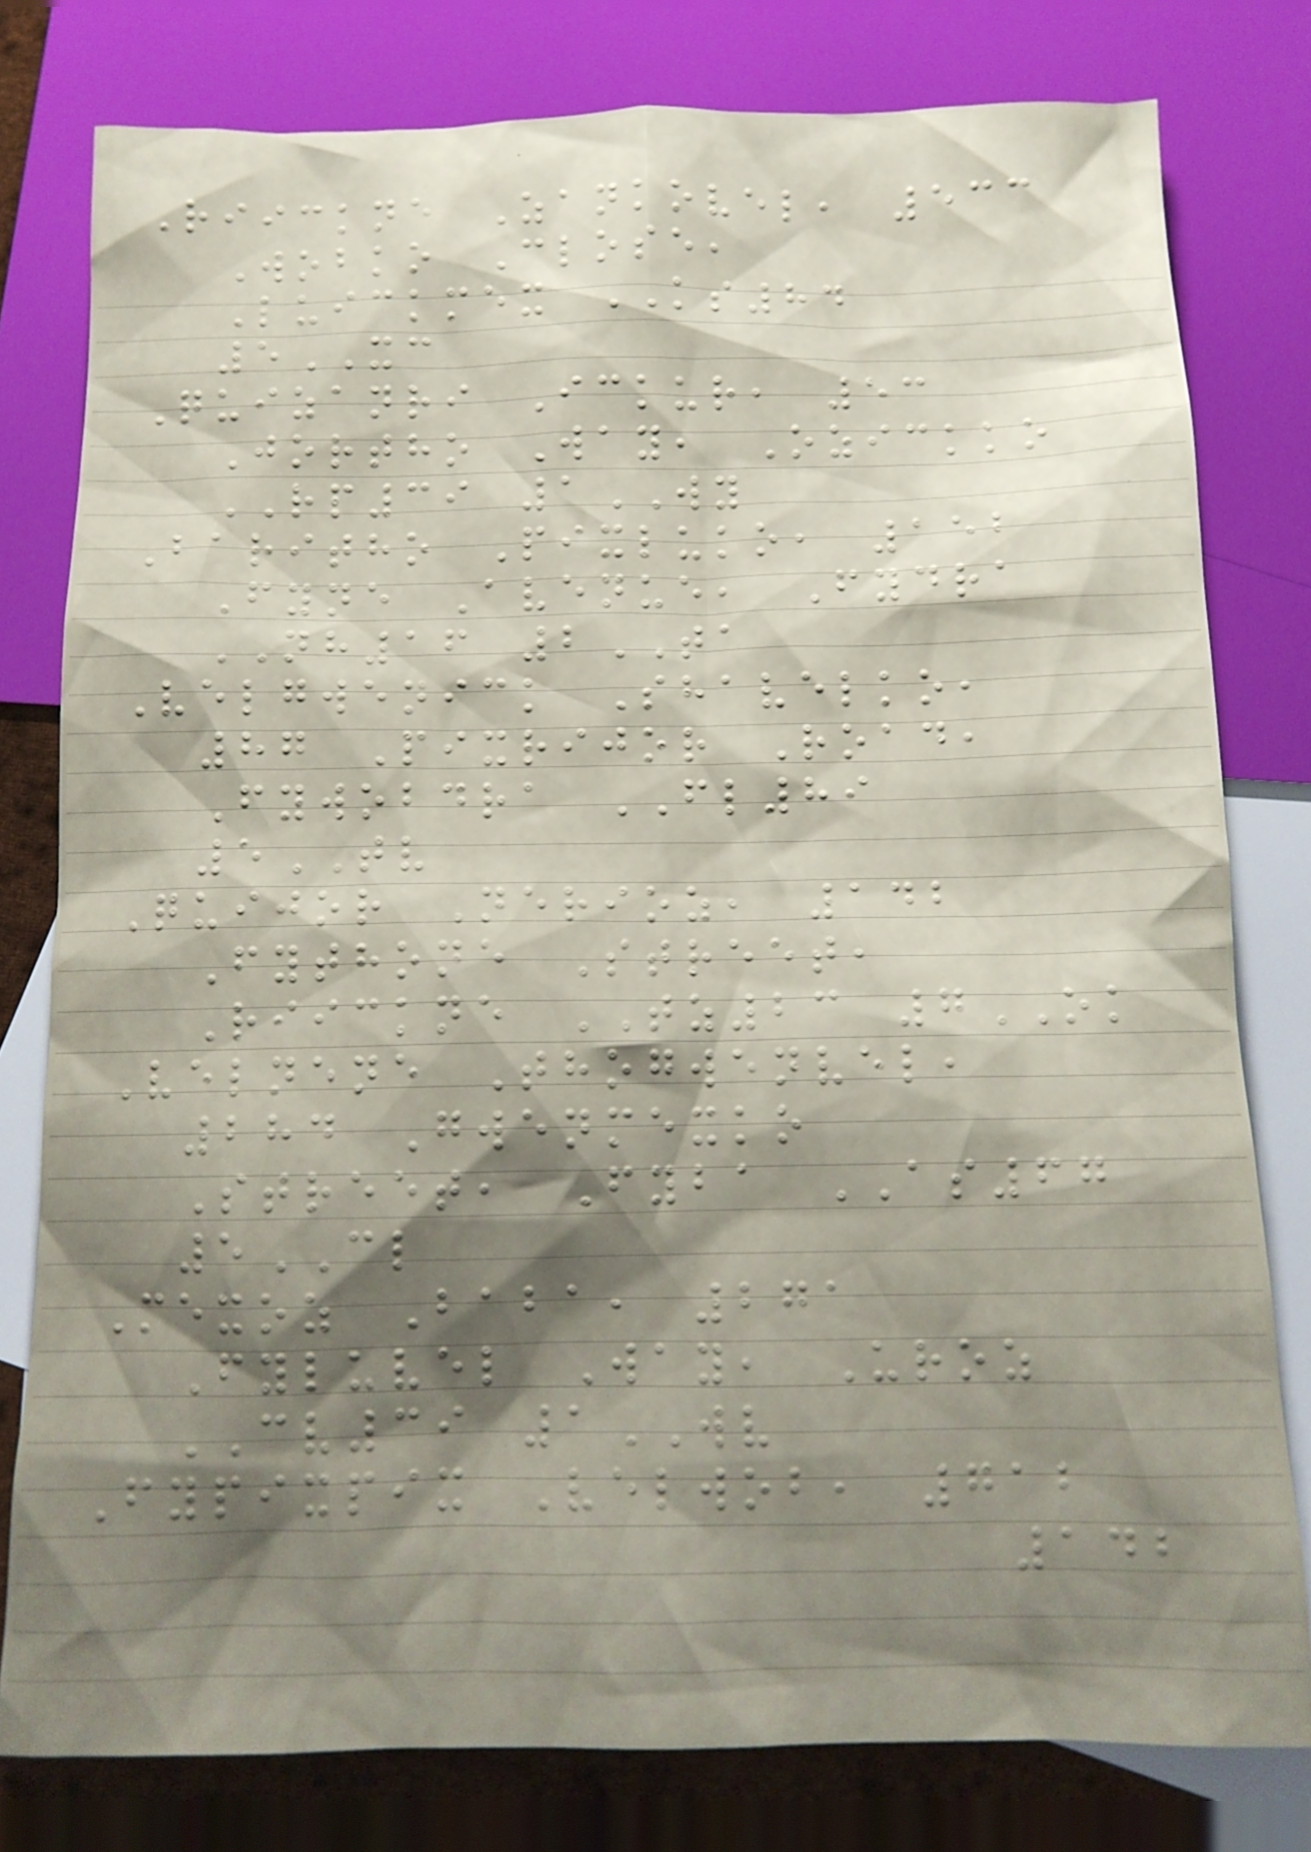Riickne Zankovel, 533
Wobko Close,
Luickmex KS84
5XC
Quizanri Ickur, 53
Jortho Way, Ozickko
RP39 1WY
Baritho Pixluko, 152
Fyne Avenue, Fydra
NH16 2TA
Velgwenick Shavelko,
87 Pixrijor Road,
Fywobdra FL89
5TV
Quijor Nerioz, 142
Fythone Street,
Riickne TZ23 7OK
Velnene Thogwenvel,
284 Gwenmexko
Street, Fyba AS67
5CL
Mexoz Baba, 271
Fyluvel Way, Uroz
CV39 1WV
Fypixpix Velwob, 712
142
